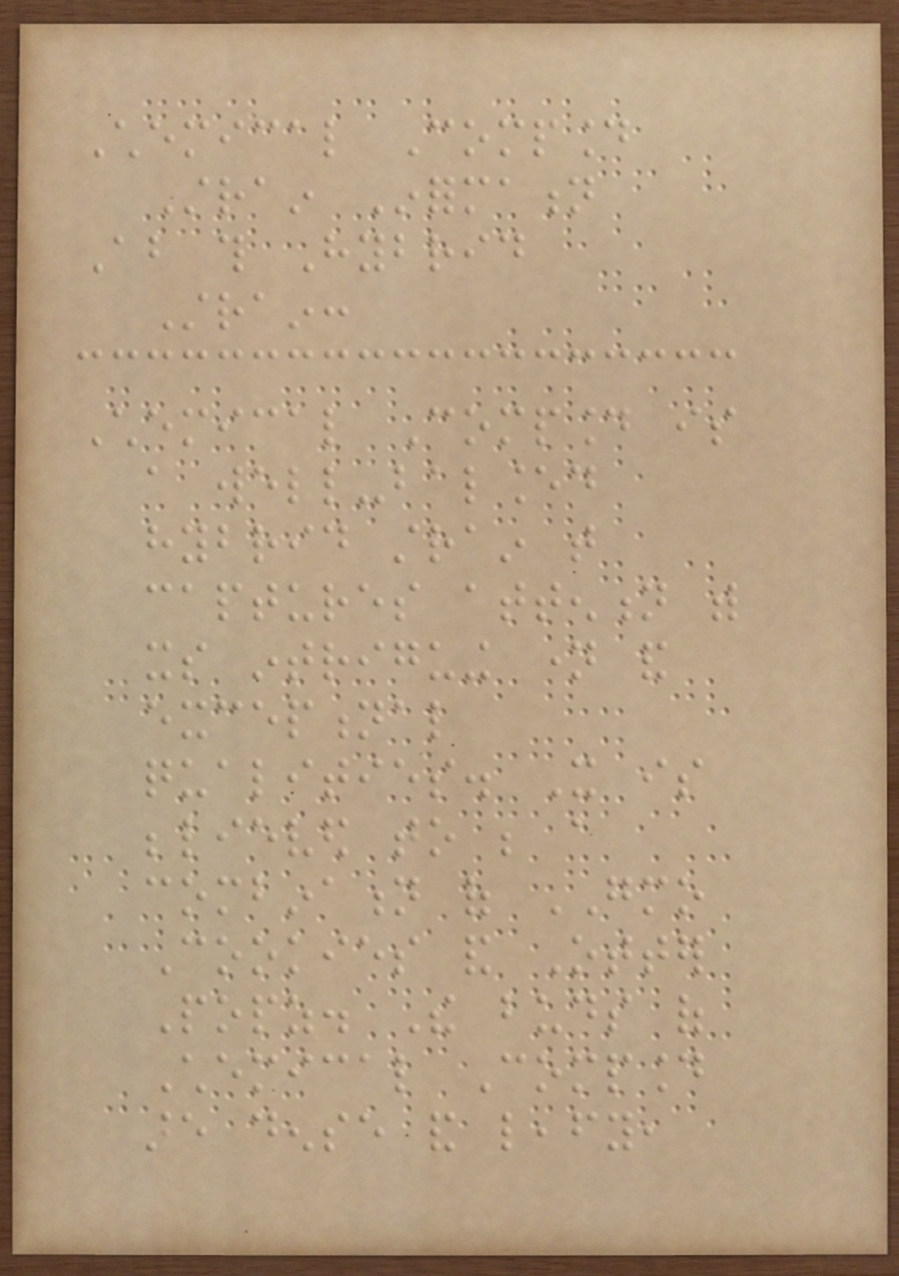Chemical Compound
Strain Information
About this Hybrid
Strain:
Chemical Compound is
a well-balanced
hybrid strain that
captures attention with
its intriguing name and
exceptional
qualities. It is
believed to be a
combination of GMO
Cookies and Otter
Popz. The buds of
Chemical Compound
are dense and leafy,
